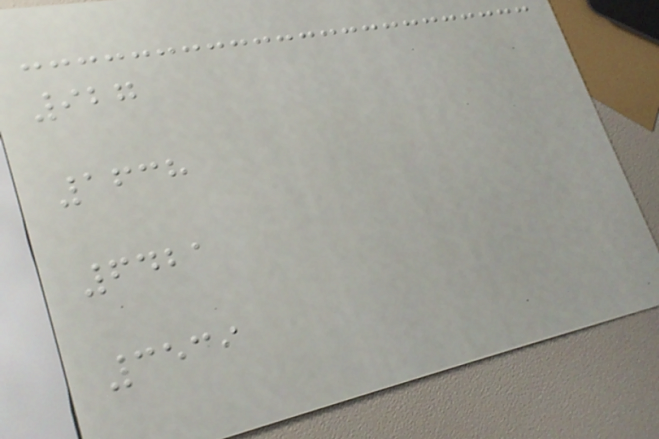927
1638
6421
3539
